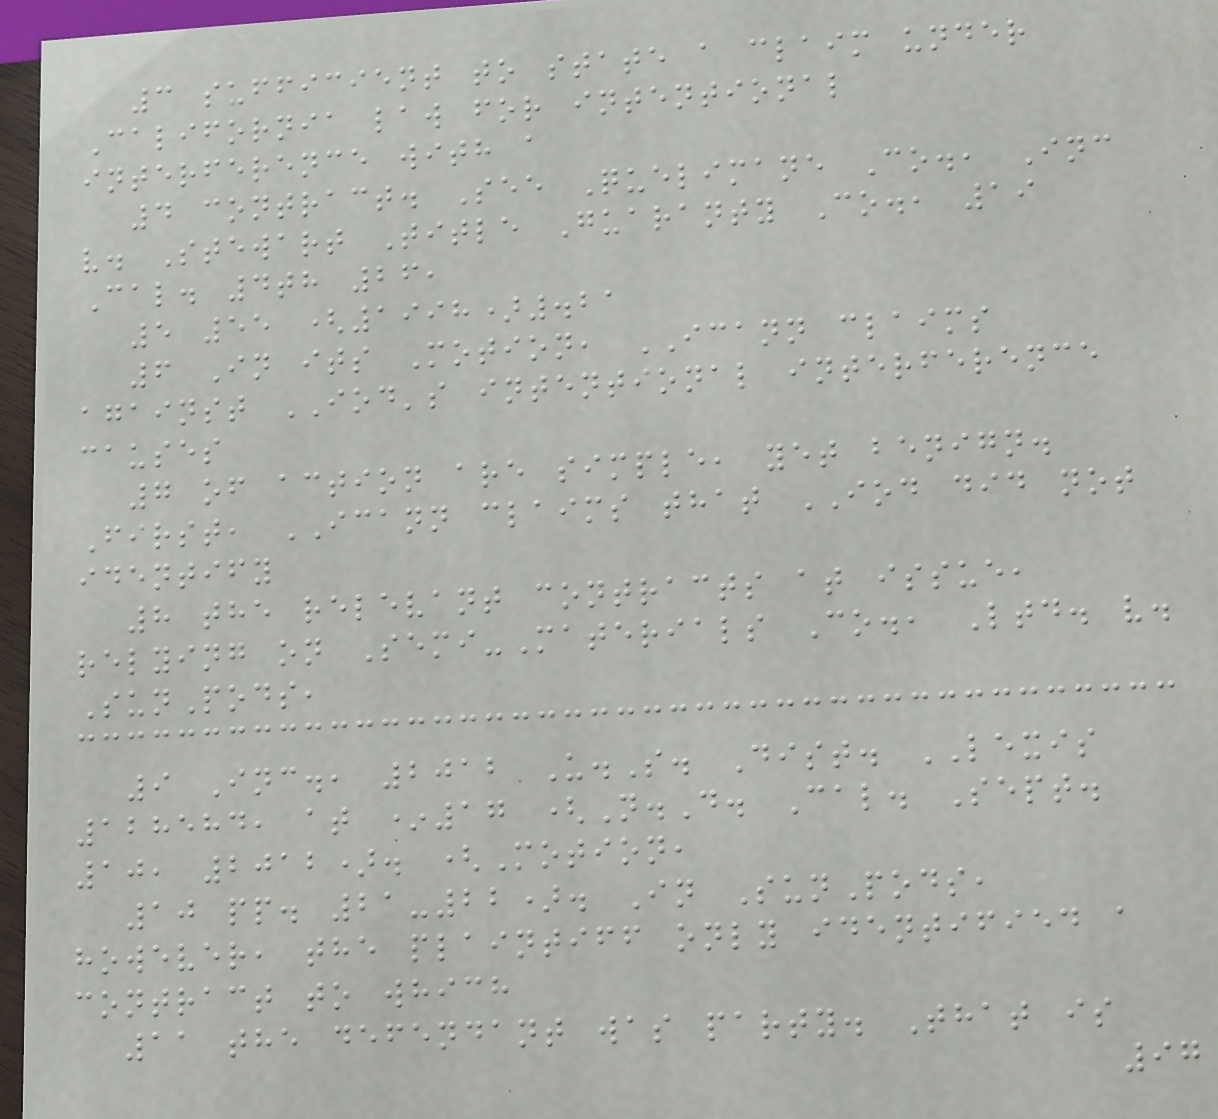3 sufficient to state a claim under
California law for intentional
interference with a
4 contract. See Quelimane Co., Inc
v. Stewart Title Guaranty Co., 19
Cal. 4th 26,
5 55 (1998).21
6 In its Motion, ICANN claims
against IOD's intentional interference
causes
7 of action are simple, yet benign.
First, ICANN claims that IOD did not
identify
8 the relevant contracts at issue,
relying on Semi-Materials Co., Ltd. v.
SunPods,
9 Inc., 2012 U.S. Dist. LEXIS
128584, at *17 (N.D. Cal. Sept.
10, 2012). (Motion,
10 pp. 21-22). In SunPods,
however, the plaintiff only identified a
contract to which
11 the defendant was party. That is
97
